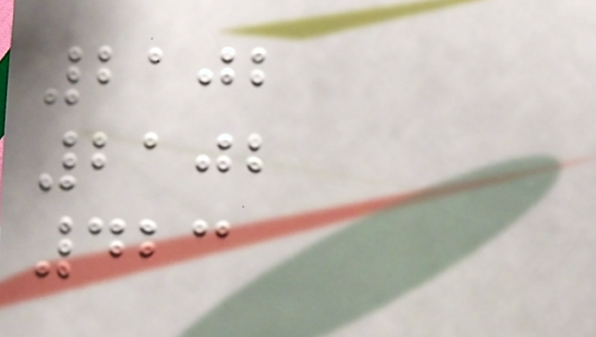2102
2102
423
